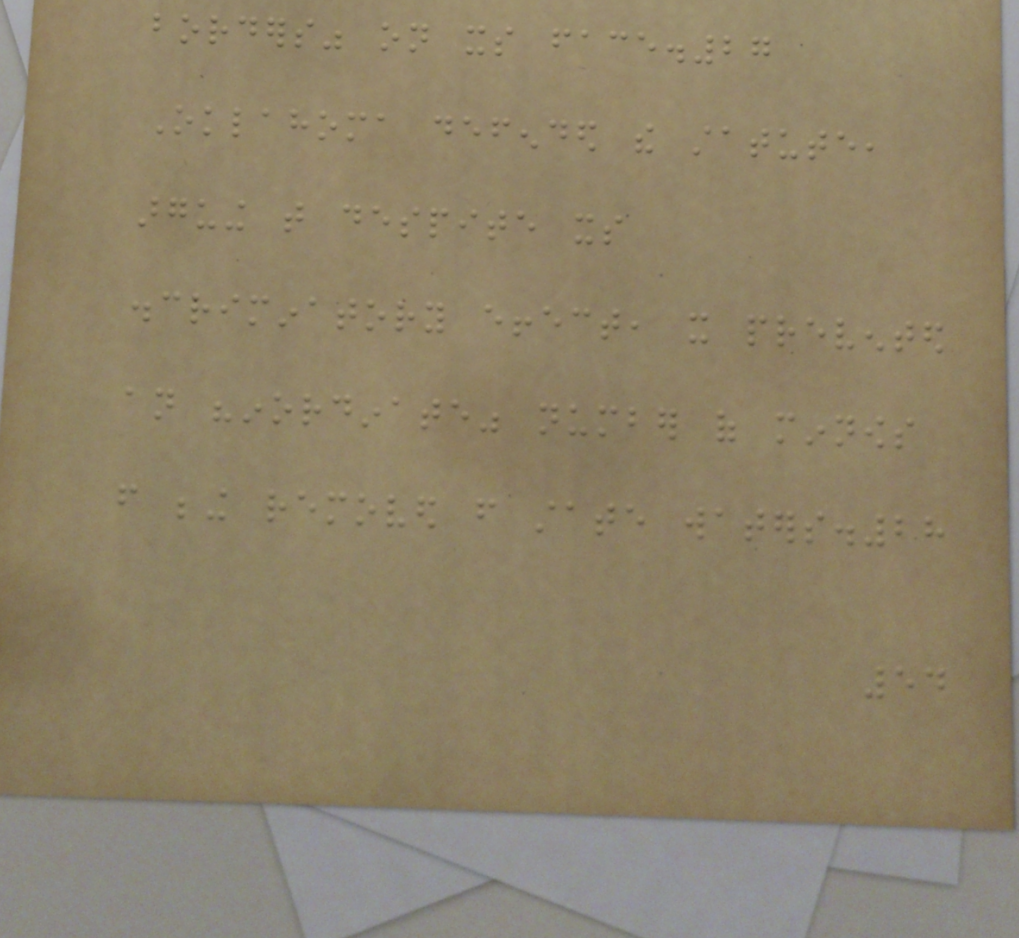borders" on its face.27
Oklahoma defended the statute,
arguing that despite its
discriminatory effect, it prevented
an "inordinate" number of minnows
from being removed from state waters.28
54
